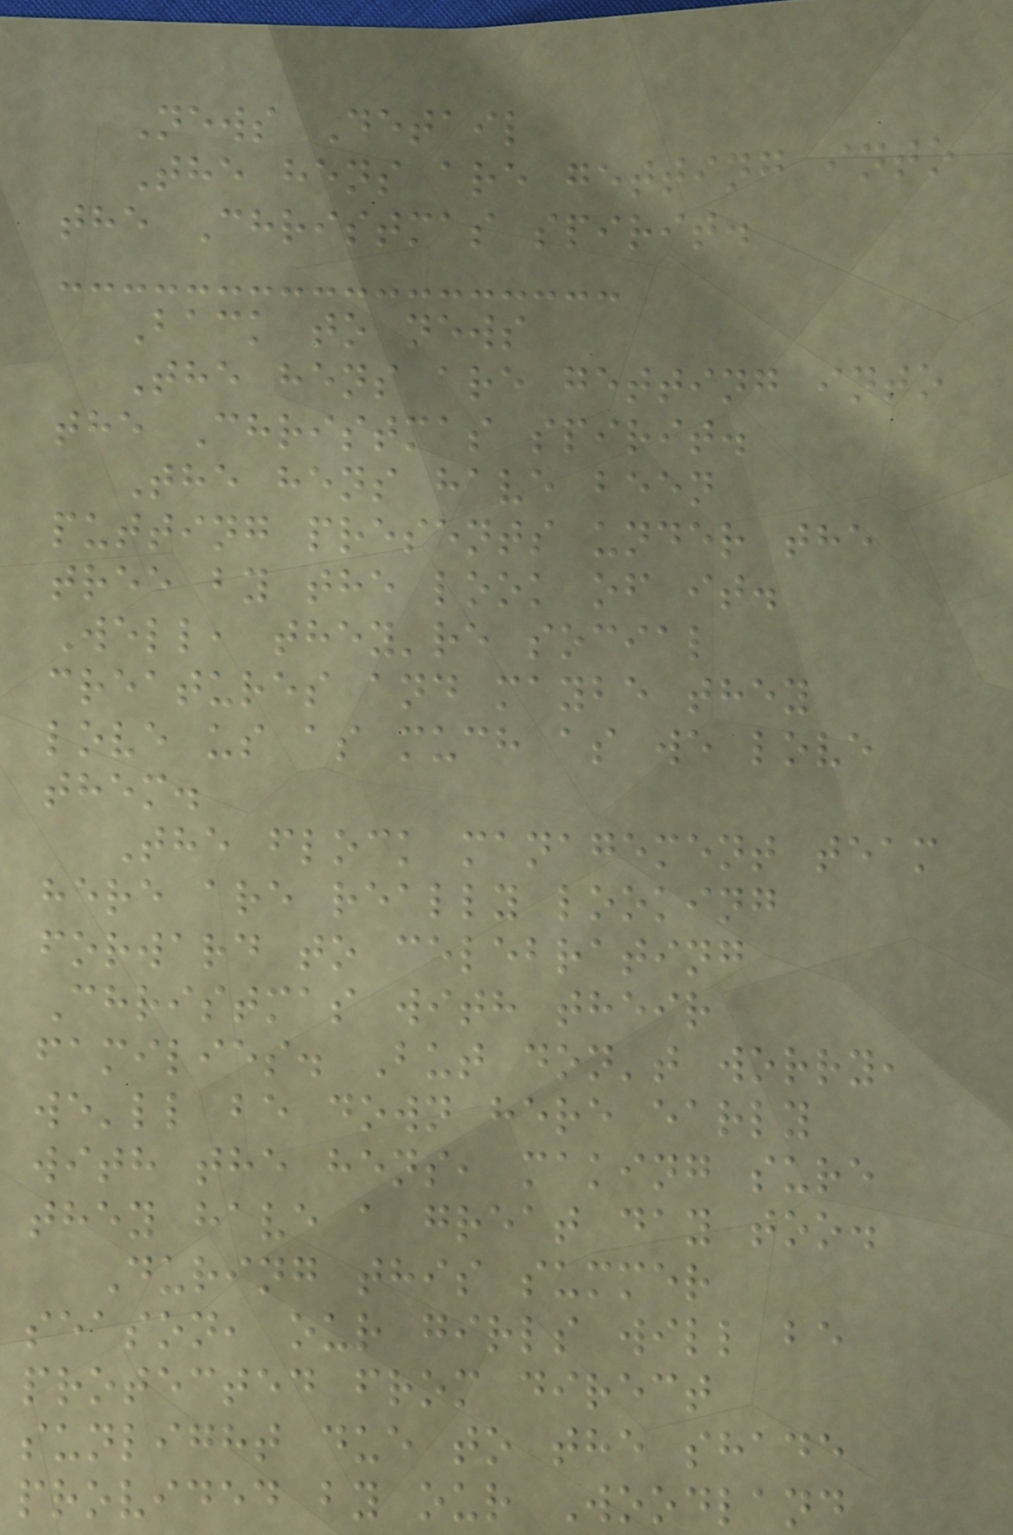News Detail
The hens are getting into
the Christmas spirit.
Back to news
The hens are getting into
the Christmas spirit.
The hens have been
putting presents under the
tree by the look of it.
Well, they're social
creatures and maybe they
love us as much as we love
them.
The flock management team
here are really looking
forward to celebrating
Christmas with their
families. But don't worry,
we'll be down here early
with the hens, making sure
they have a great day too.
During this summer
season, our girls will be
protected from direct
sunlight due to the shade
provided by our Woodland
